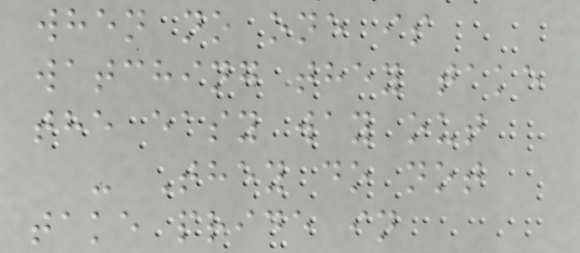when no one is
watching they take
the easy way out
- They do not
take pride in
